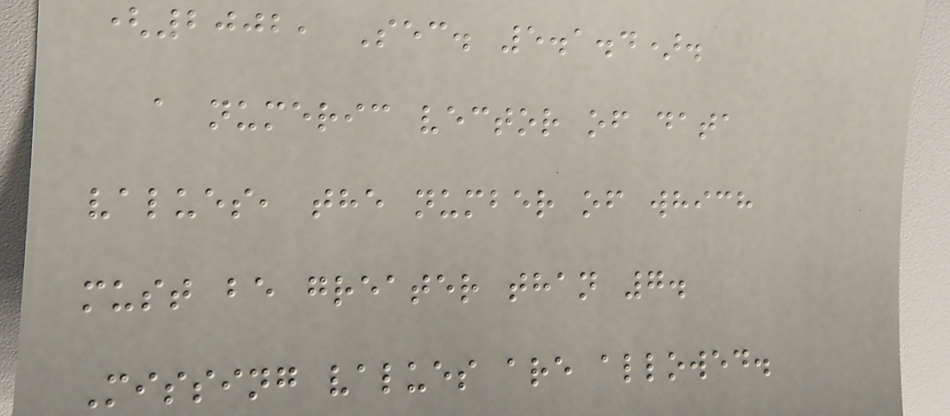(2002, Sec. 5.1.4).
a numeric vector of data
values, the number of which
must be greater than 7.
Missing values are allowed.
